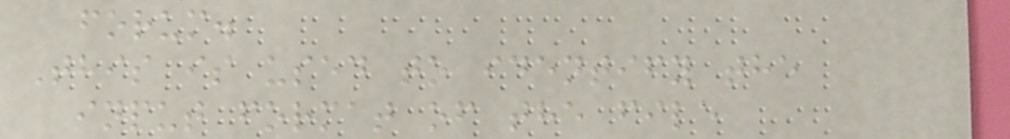forum.
This is used to identify the
input format of the file
